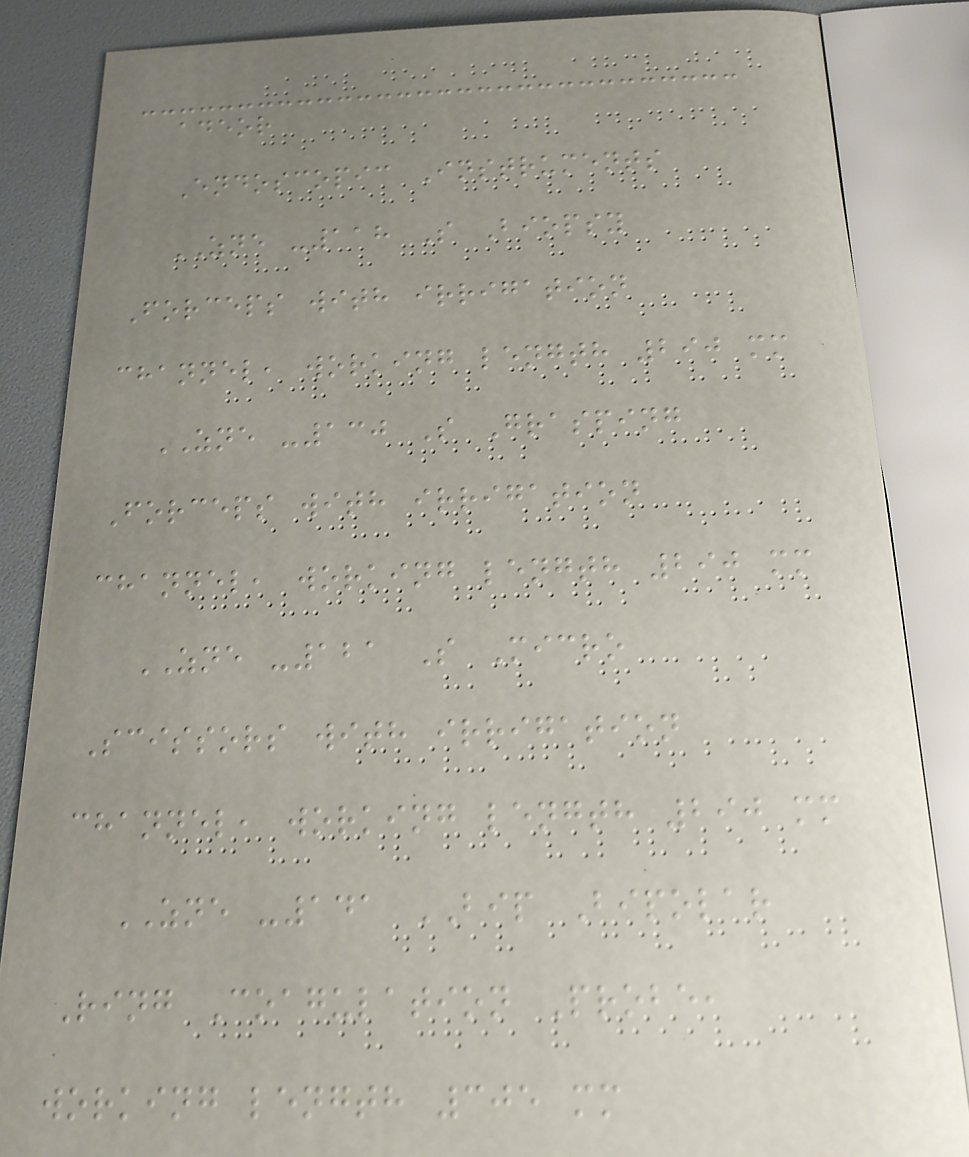adeor
Endoscopic Instruments
ZNE -118 S Biopsy
Forceps with irrigation
channel, working length 290 mm
ZNE -130 S Grasping
Forceps with irrigation
channel, working length 290 mm
ZNE -121 S Micro
Scissors with irrigation
channel, working length 290 mm
ZNE -141 BIP Bipolar
Ring Coagulation Probe,
working length 305 mm
